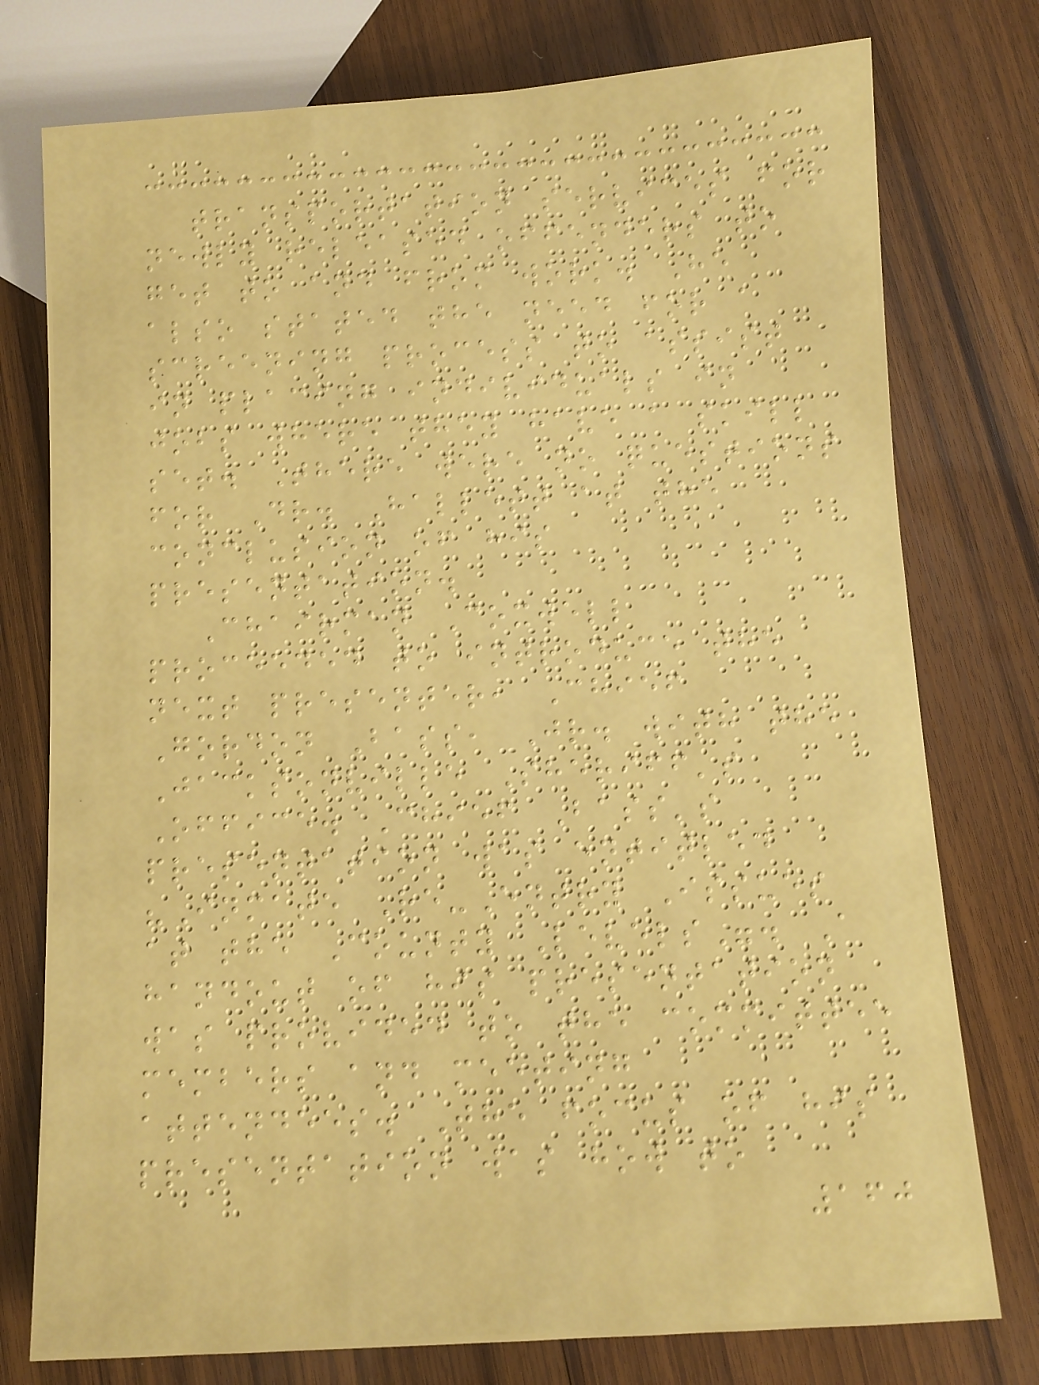transportation services for
newly released offenders to
get to and from work. He
also stated the need for a
screening process to assist
in placing individuals in
jobs where they have a skill
set. There were no questions
for Dr. Hallett at the
conclusion of his
presentation.
Chairman Coxwell
proceeded to introduce the
next presenter, Chief
Gordon Bass, Jr. with the
Jacksonville Sheriff's
Office. Chief Bass's
presentation was entitled
"Inmate Re-Entry Issues
at the County Levels". A
handout of his presentation
was provided to the committee
members and meeting
attendees. The focus of his
presentation was how to
160
